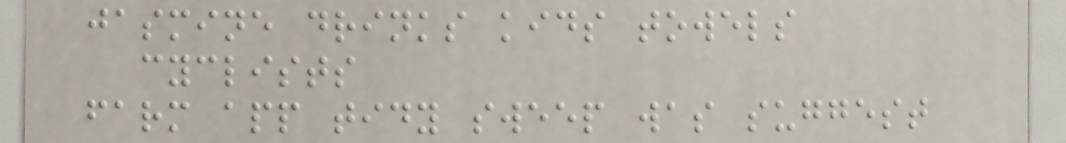jasmine drinks kids towels
cyclists
farm app tidy sweep was suggest
